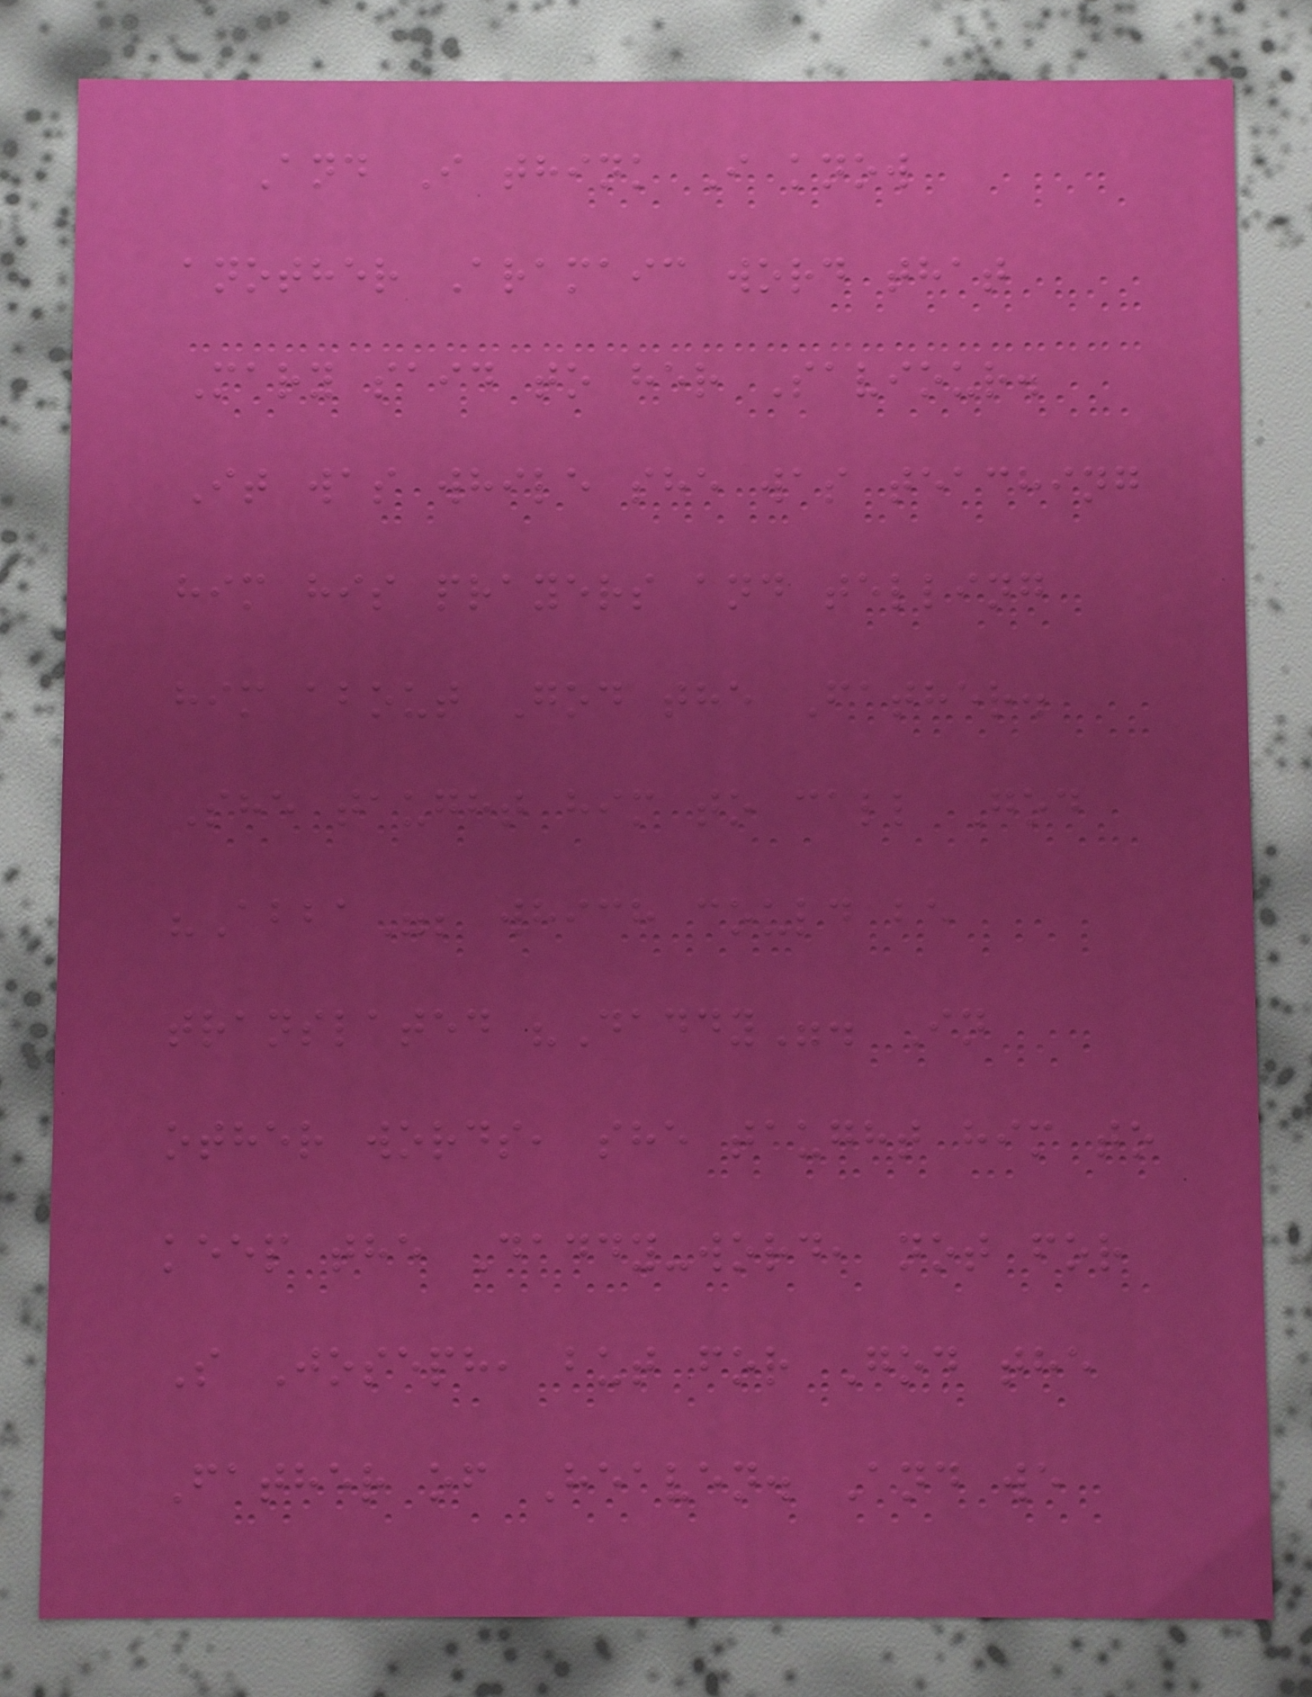And I think I know
another Aramaic word that
Mary said to her Saviour.
It was while she was teaching
him his prayers and telling
him about God the Father.
She taught him to call God
"Abba"; which could be
translated "Daddy". In
other words, she taught him to
keep the Daddy-word, not for
S Joseph, but for God the
Father of Heaven. And we
